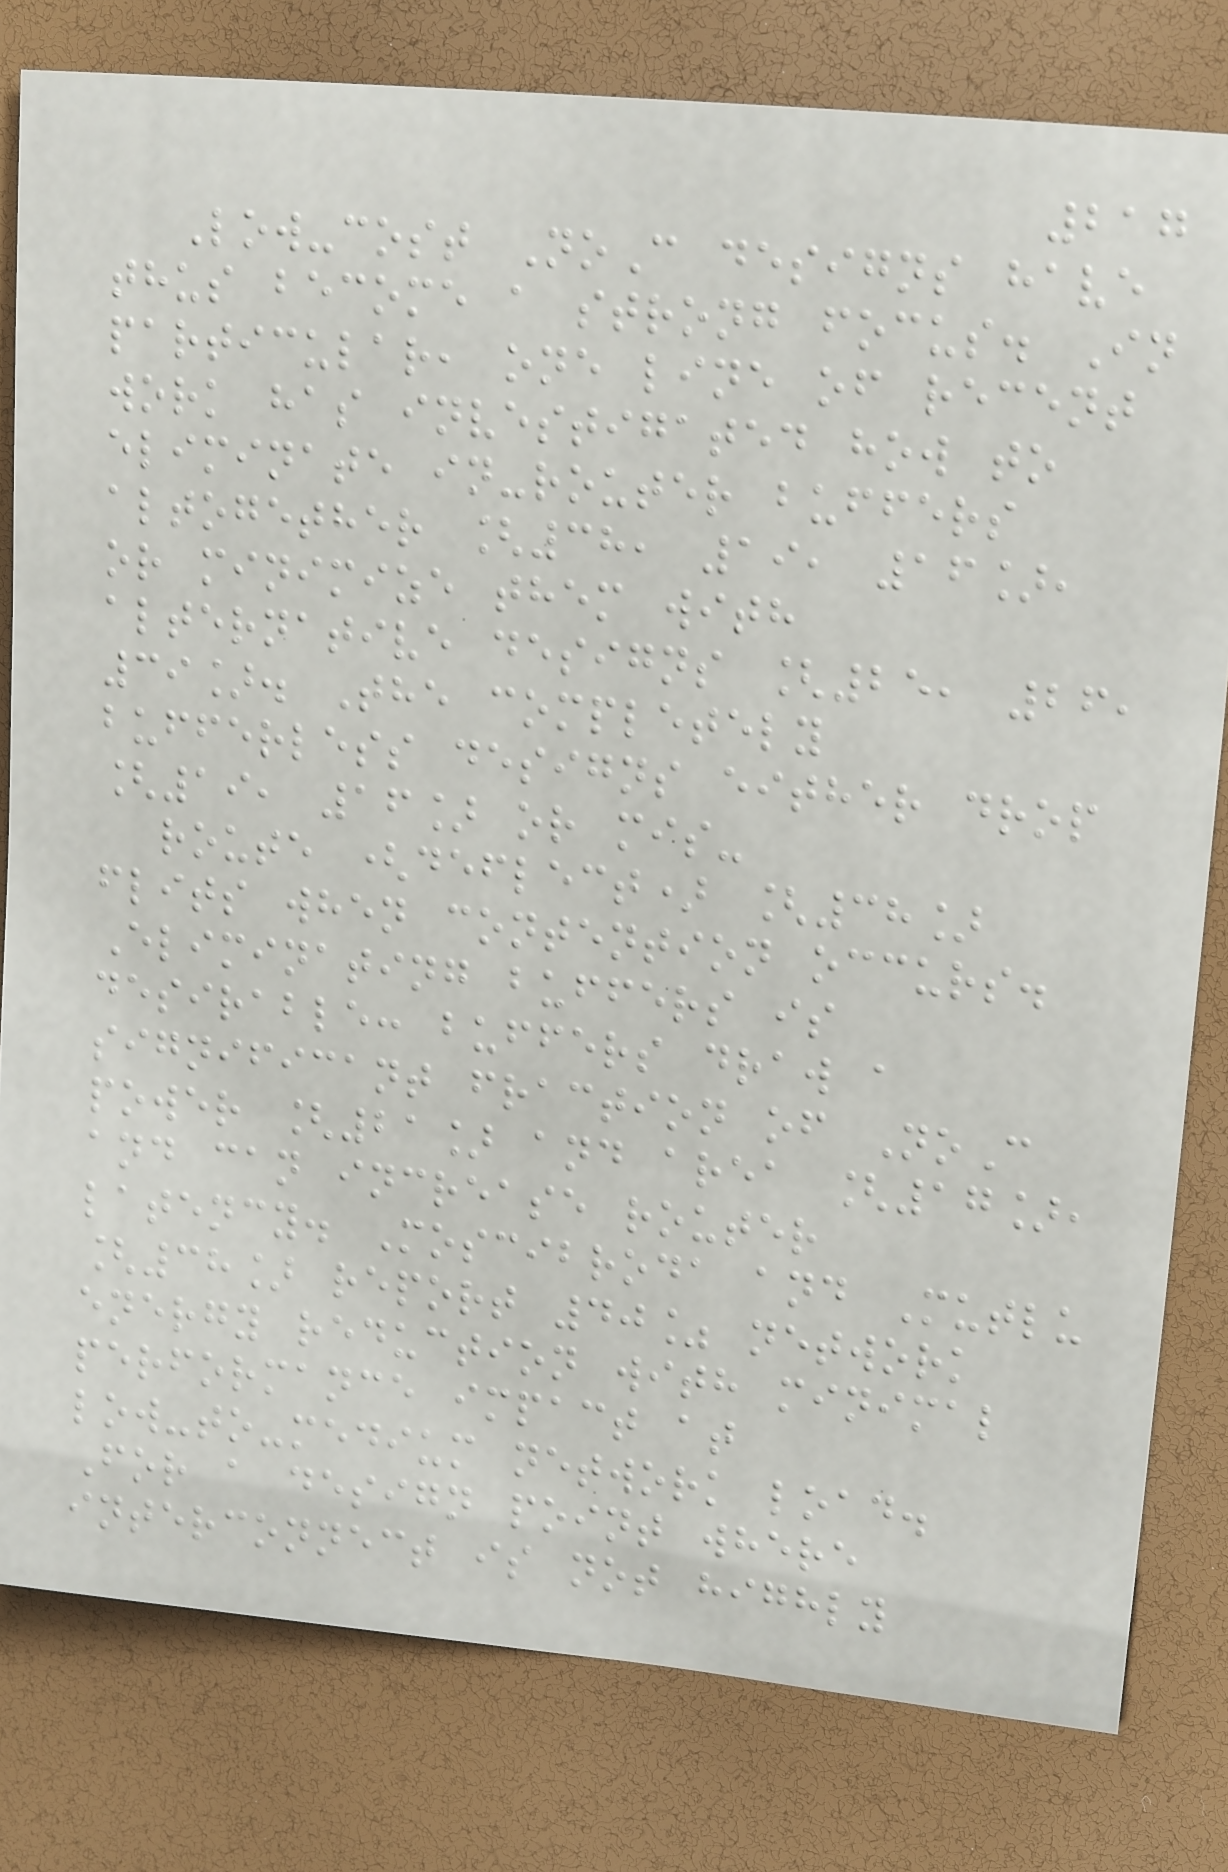217
Low-cost NoC designs have
thus become a strong focus. In
particular, one line of recent
work has investigated how to
eliminate in-router buffers
altogether [38, 19, 16],
or minimize them with
alternative designs [25, 26,
39]. The completely
bufferless designs either drop
[19, 16] or mis-
route (deflect) [38]
flits when contention occurs.
Eliminating buffers is
desirable: buffers draw a
significant fraction of NoC
power [21] and area [17],
and can increase router
latency. Moscibroda and Mutlu
[38] report 40% network
energy reduction with minimal
performance impact at
low-to-medium network load.
For a design point where
interconnect is not highly
